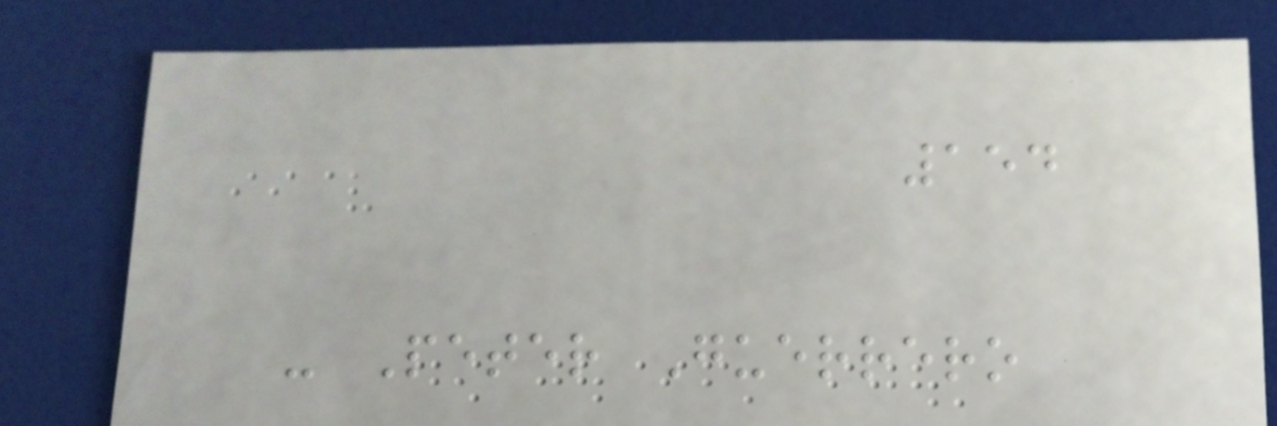154
- Peter Guerrero
